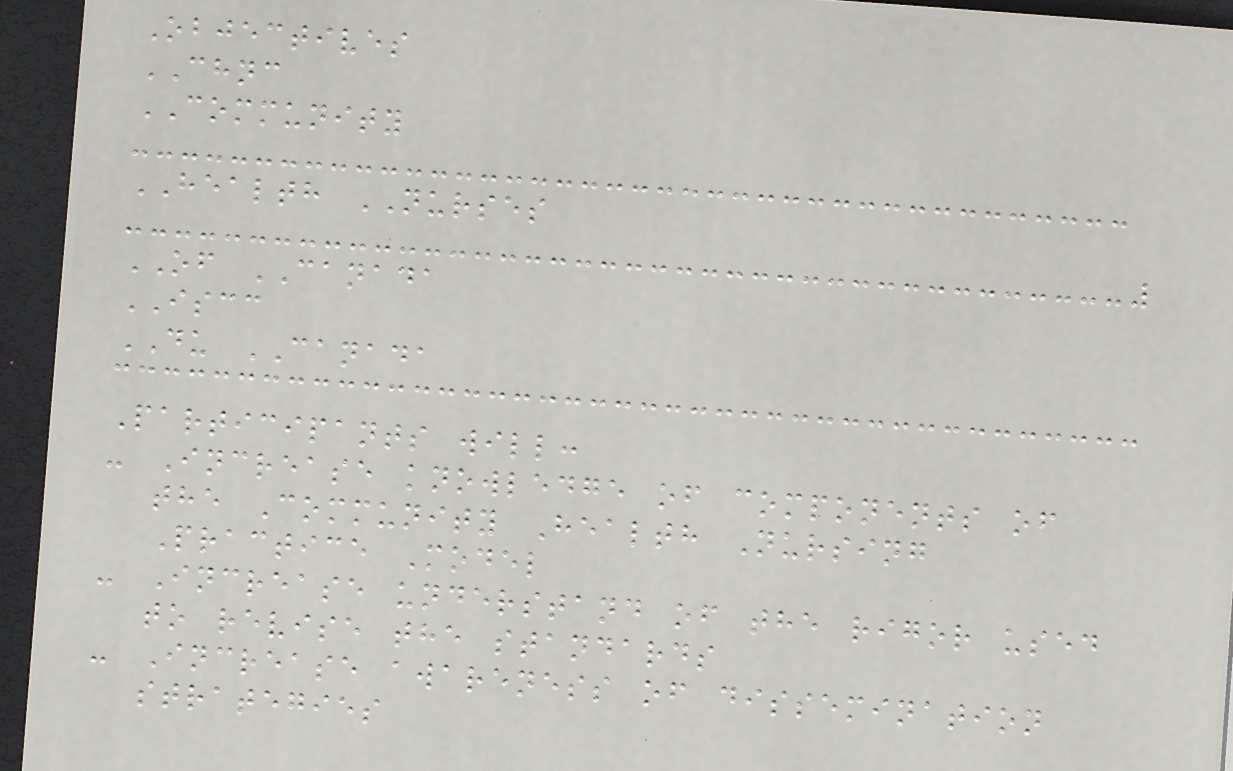Objectives
CHNC
COMMUNITY
HEALTH NURSES
OF CANADA
ISCC
DU CANADA
Participants will:
- Increase knowledge of components of
the Community Health Nursing
Practice Model
- Increase understand of the rigor used
to revise the standards
- Increase awareness of dissemination
strategies
